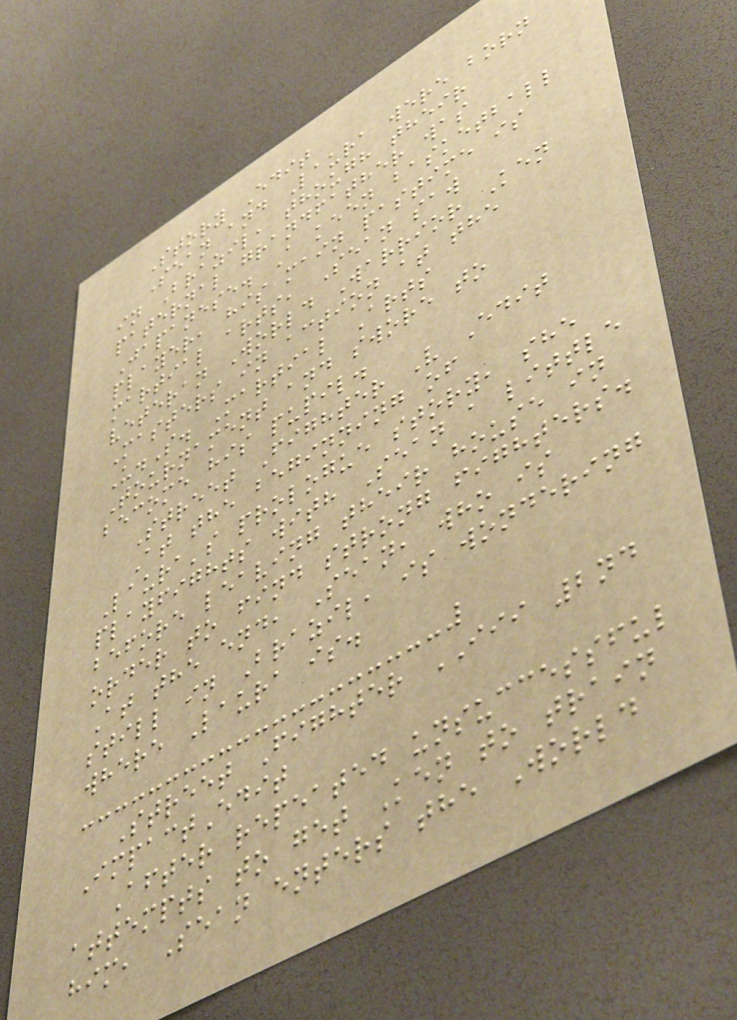Story Edit
Sean and Laura were born
in Brazil, though their
paternal grandfather was
Japanese. A keen basketball
player, his main pastime is
martial arts, Sean saw
veteran World Warrior Ken
Masters in action at the
U.S. Martial Arts
Tournament and swore to
become his pupil.
Street Fighter V Edit
At the beginning of
Laura's prologue story, she
playfights with Sean a little
before leaving their house in
order to find strong fighters.
At the end, Sean, who is
still in Brazil, is wondering
where Laura is.
Street Fighter III 2nd
ImpactEdit
After repeated unsuccessful
attempts to get Ken to train
him, Sean enters the World
